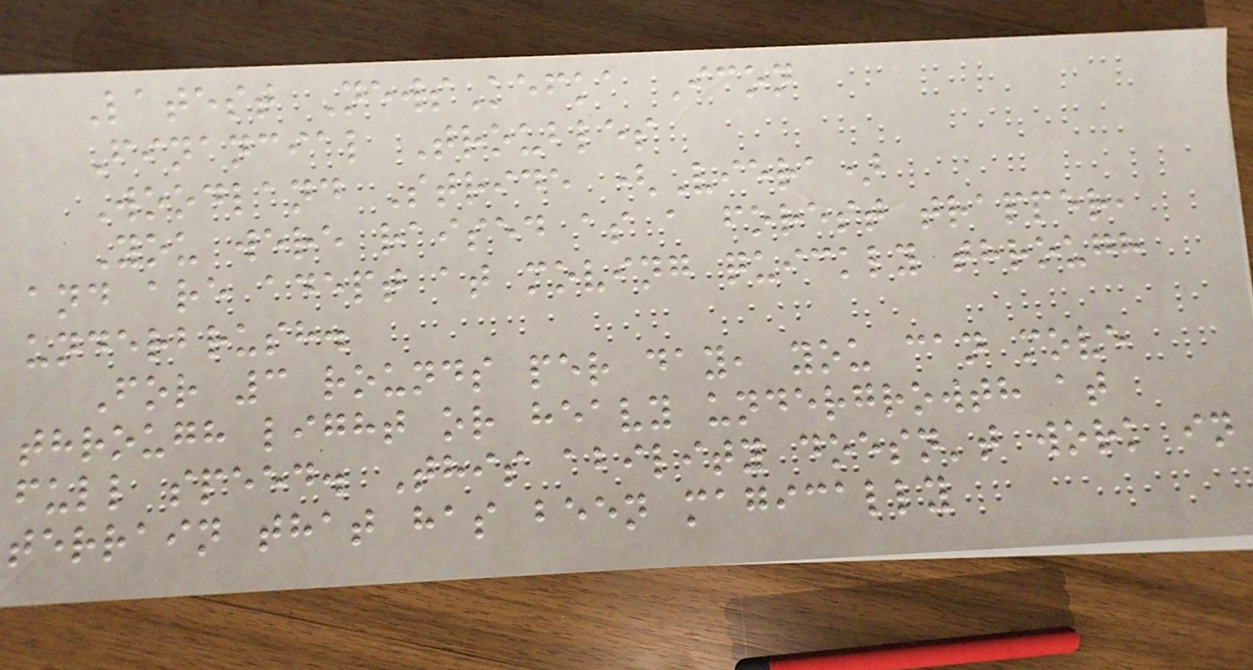Latest NewsKefka Icon
Financial Troubles
Woodland Stride (Viera)
You were raised as a forest trapper,
and are adept at moving quickly through
underbrush.
For 3 rounds per day, you can move
through light or heavy undergrowth at
full speed. This ability doesn't work in
terrain that has been magically
